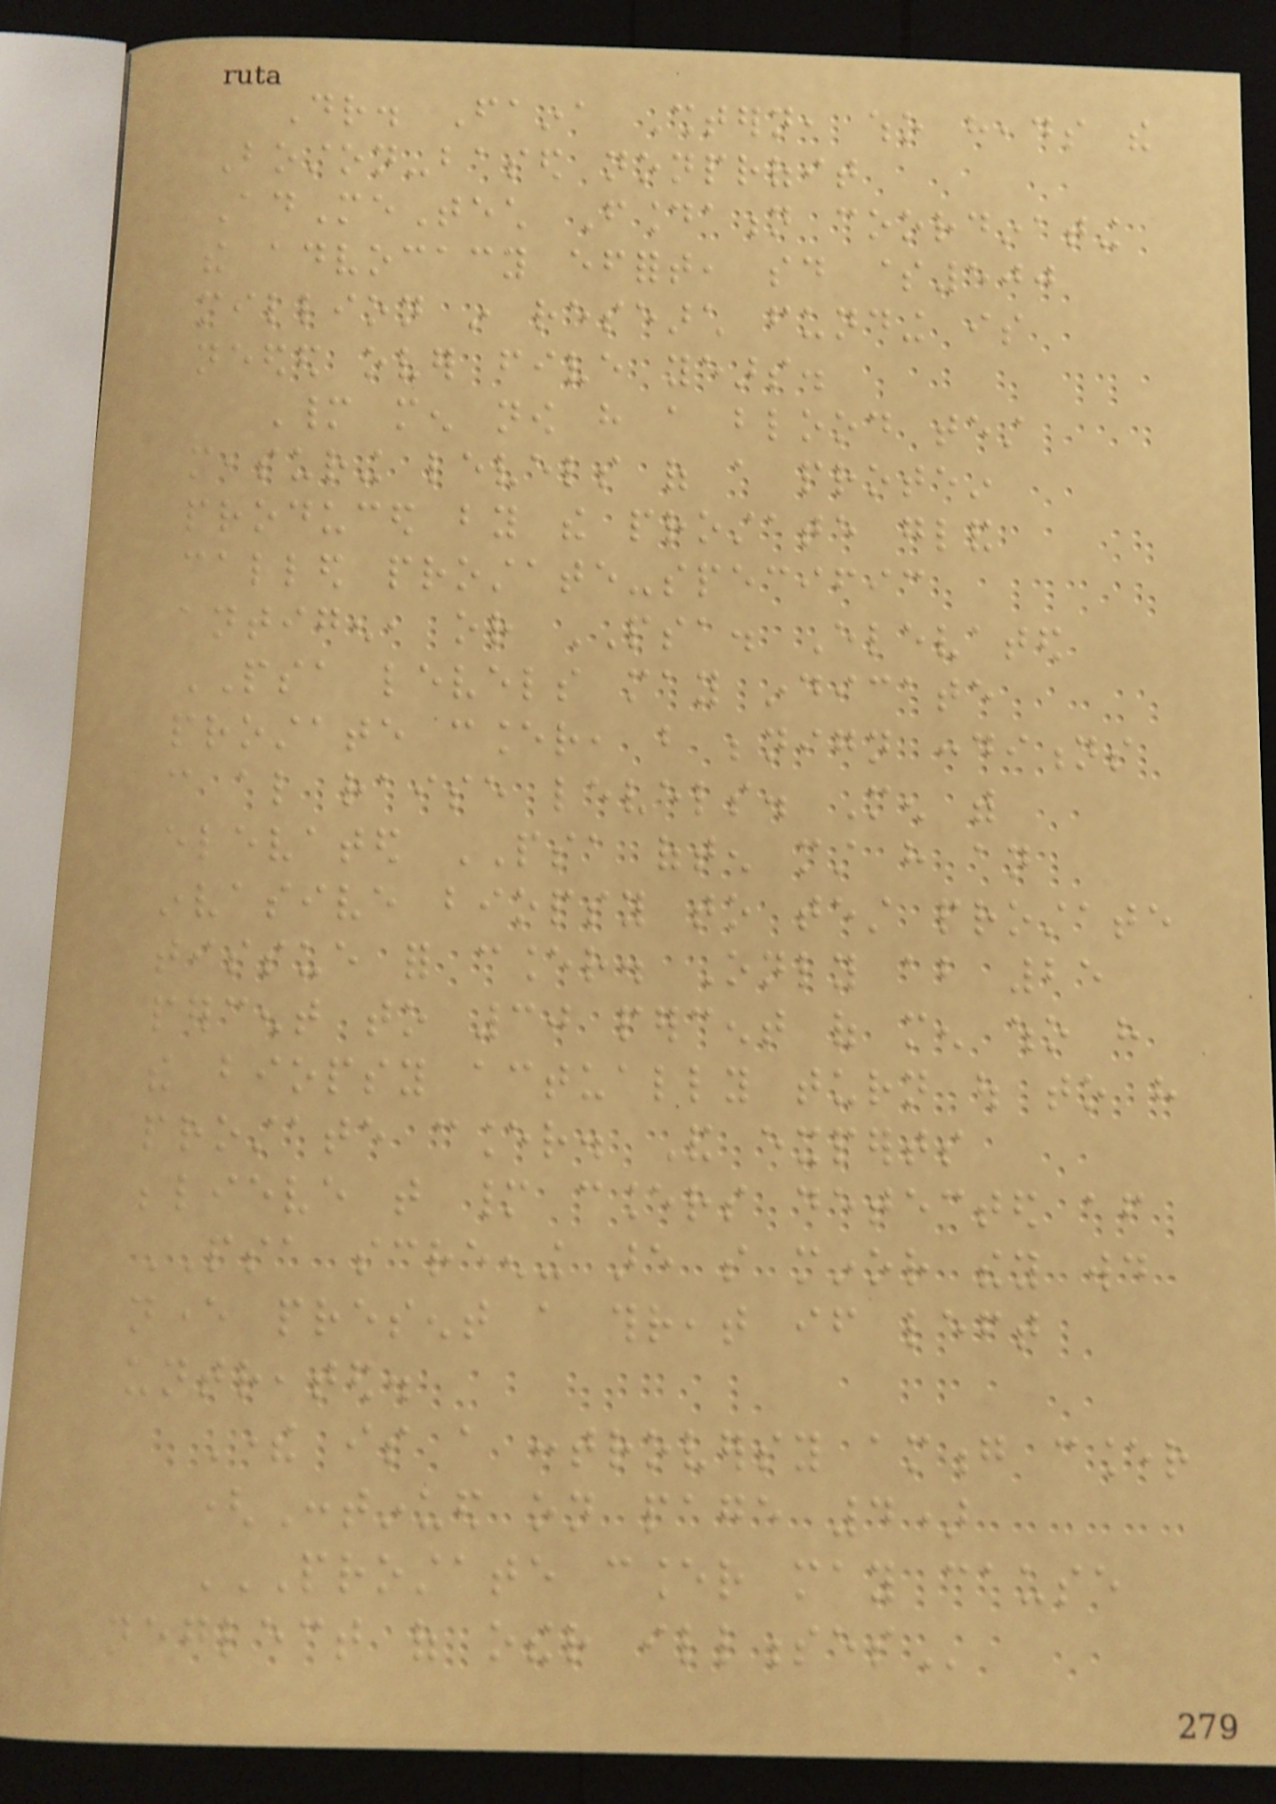Dr. Faina Shtern, who heads the
Boston-based nonprofit
AdMeTech Foundation coordinating
the advocacy effort, said $500
million in research funding is
needed over five years.
Many men now have a blood test
measuring levels of a protein
produced by the prostate gland
called prostate-specific
antigen, or PSA. Elevated
PSA levels may indicate
prostate cancer, but benign conditions
can also raise levels. Men with
elevated PSA often must have an
invasive biopsy to test prostate
tissue for cancer. Only about 25
percent to 30 percent of men who have
the biopsy actually turn out to have
prostate cancer. And experts
believe that many cancers detected after
PSA screening are so minor they would
never present a threat if left
untreated.
There is a controversy among cancer
(Continued on page 4)
PROSTATE CANCER MAY CAUSE
NEGLECT OF OTHER ILLNESSES
